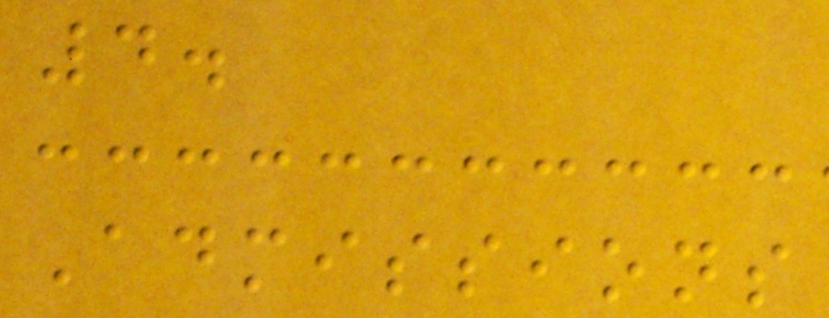4.
Admissions
